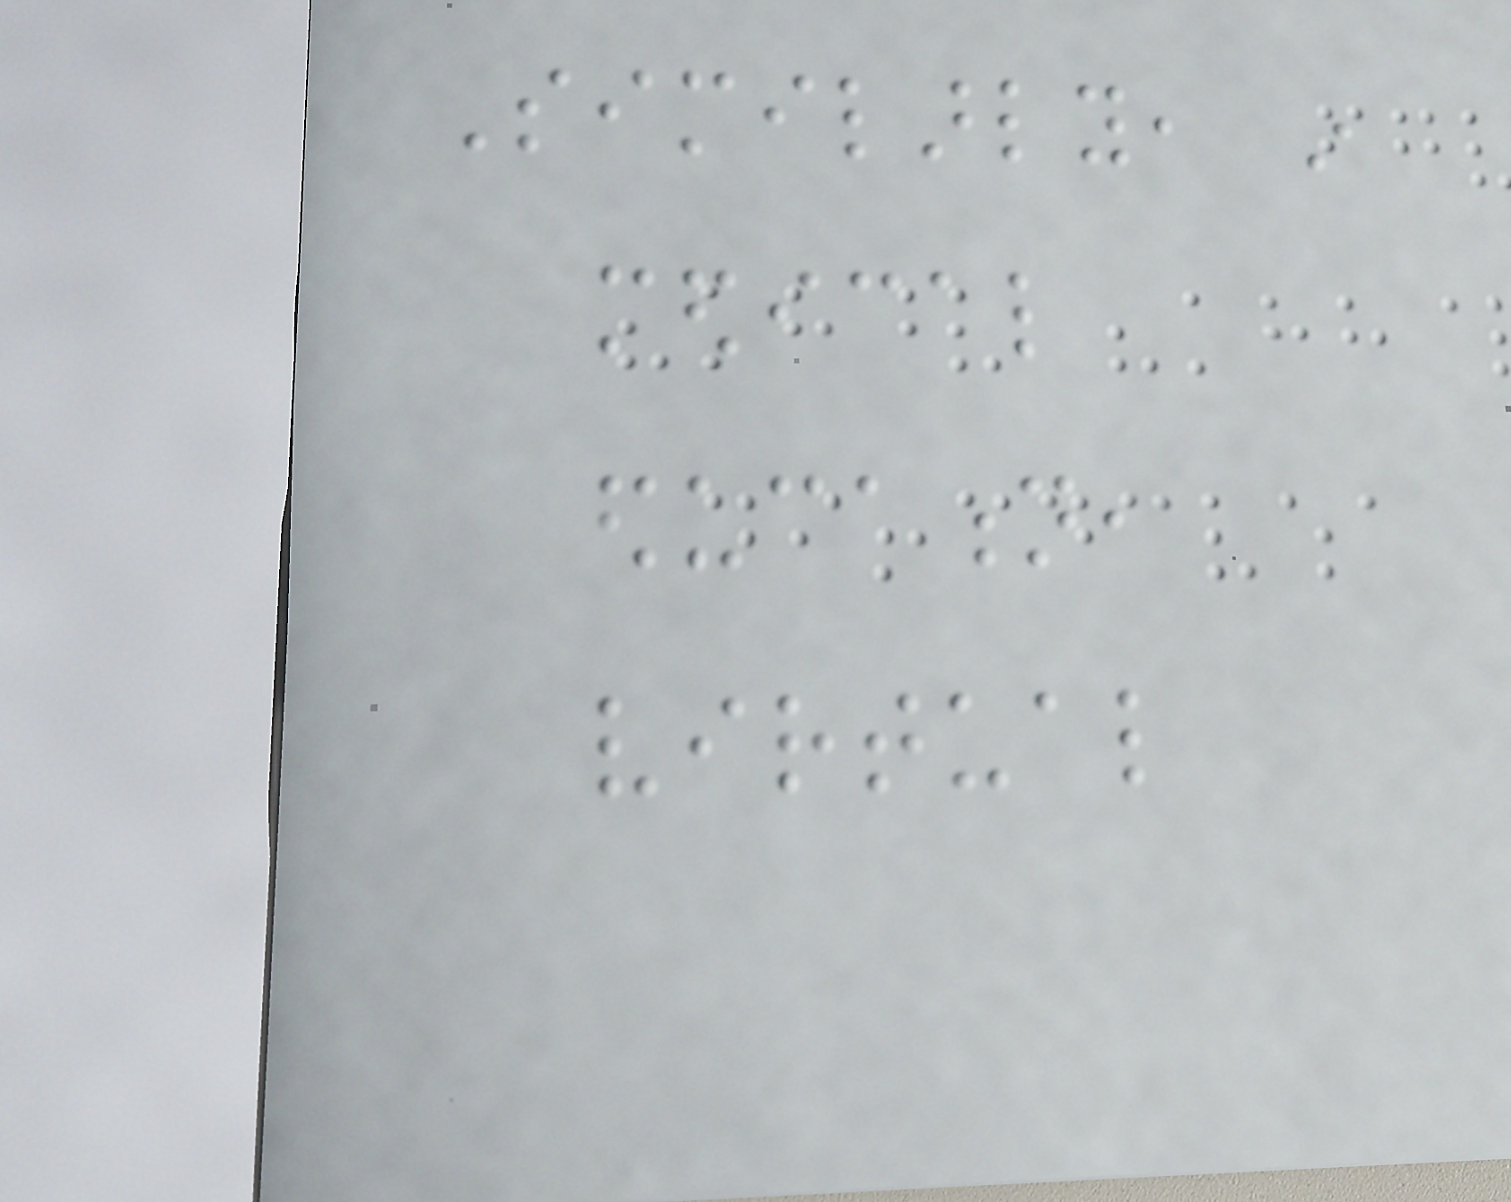Similarly, in
medical
education,
virtual
